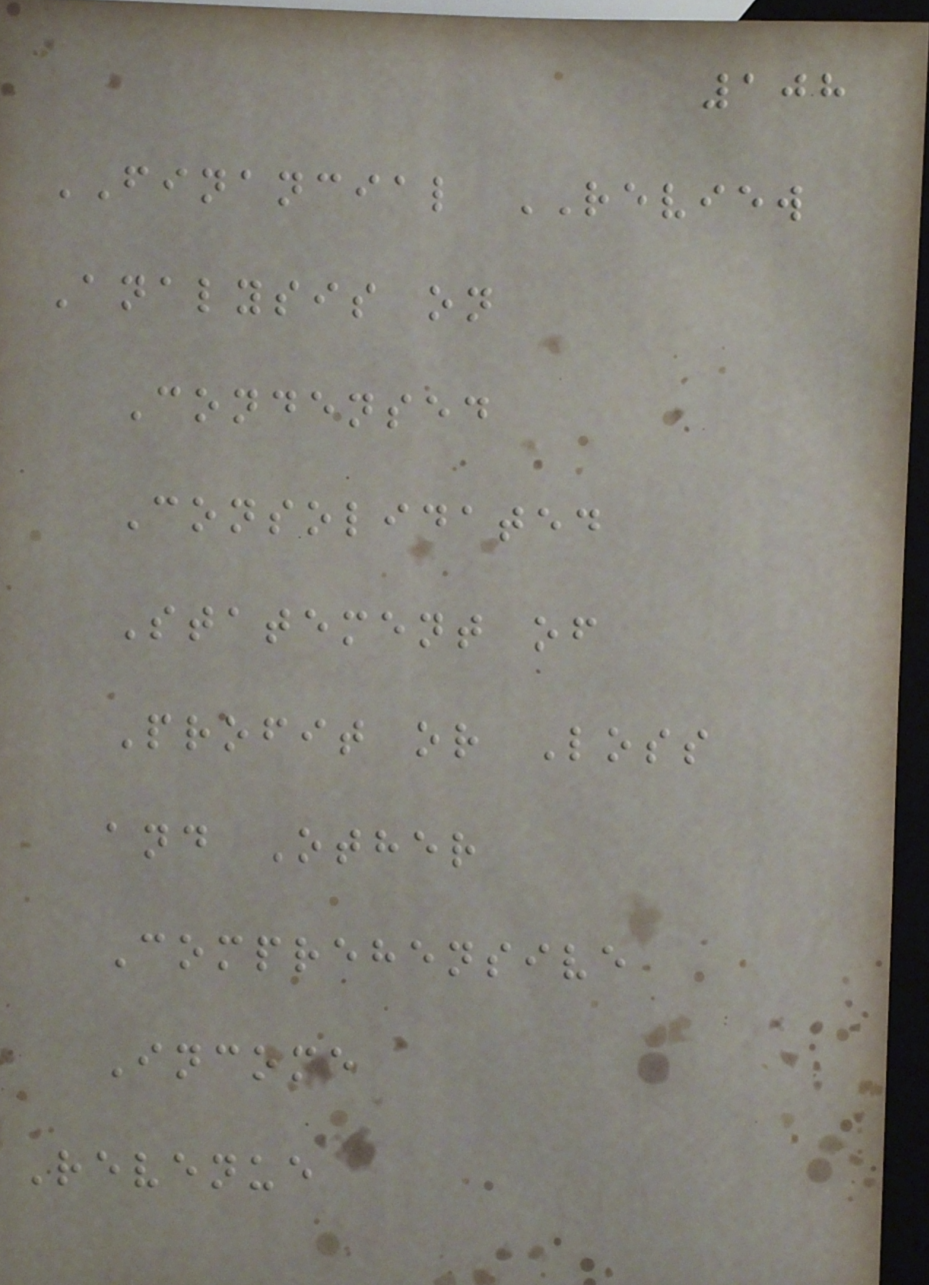108
FINANCIAL REVIEW
Analysis on
Condensed
Consolidated
Statement of
Profit or Loss
and Other
Comprehensive
Income
Revenue
